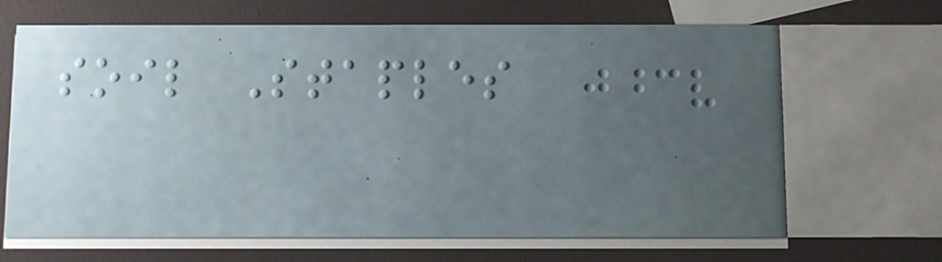soil Staples
